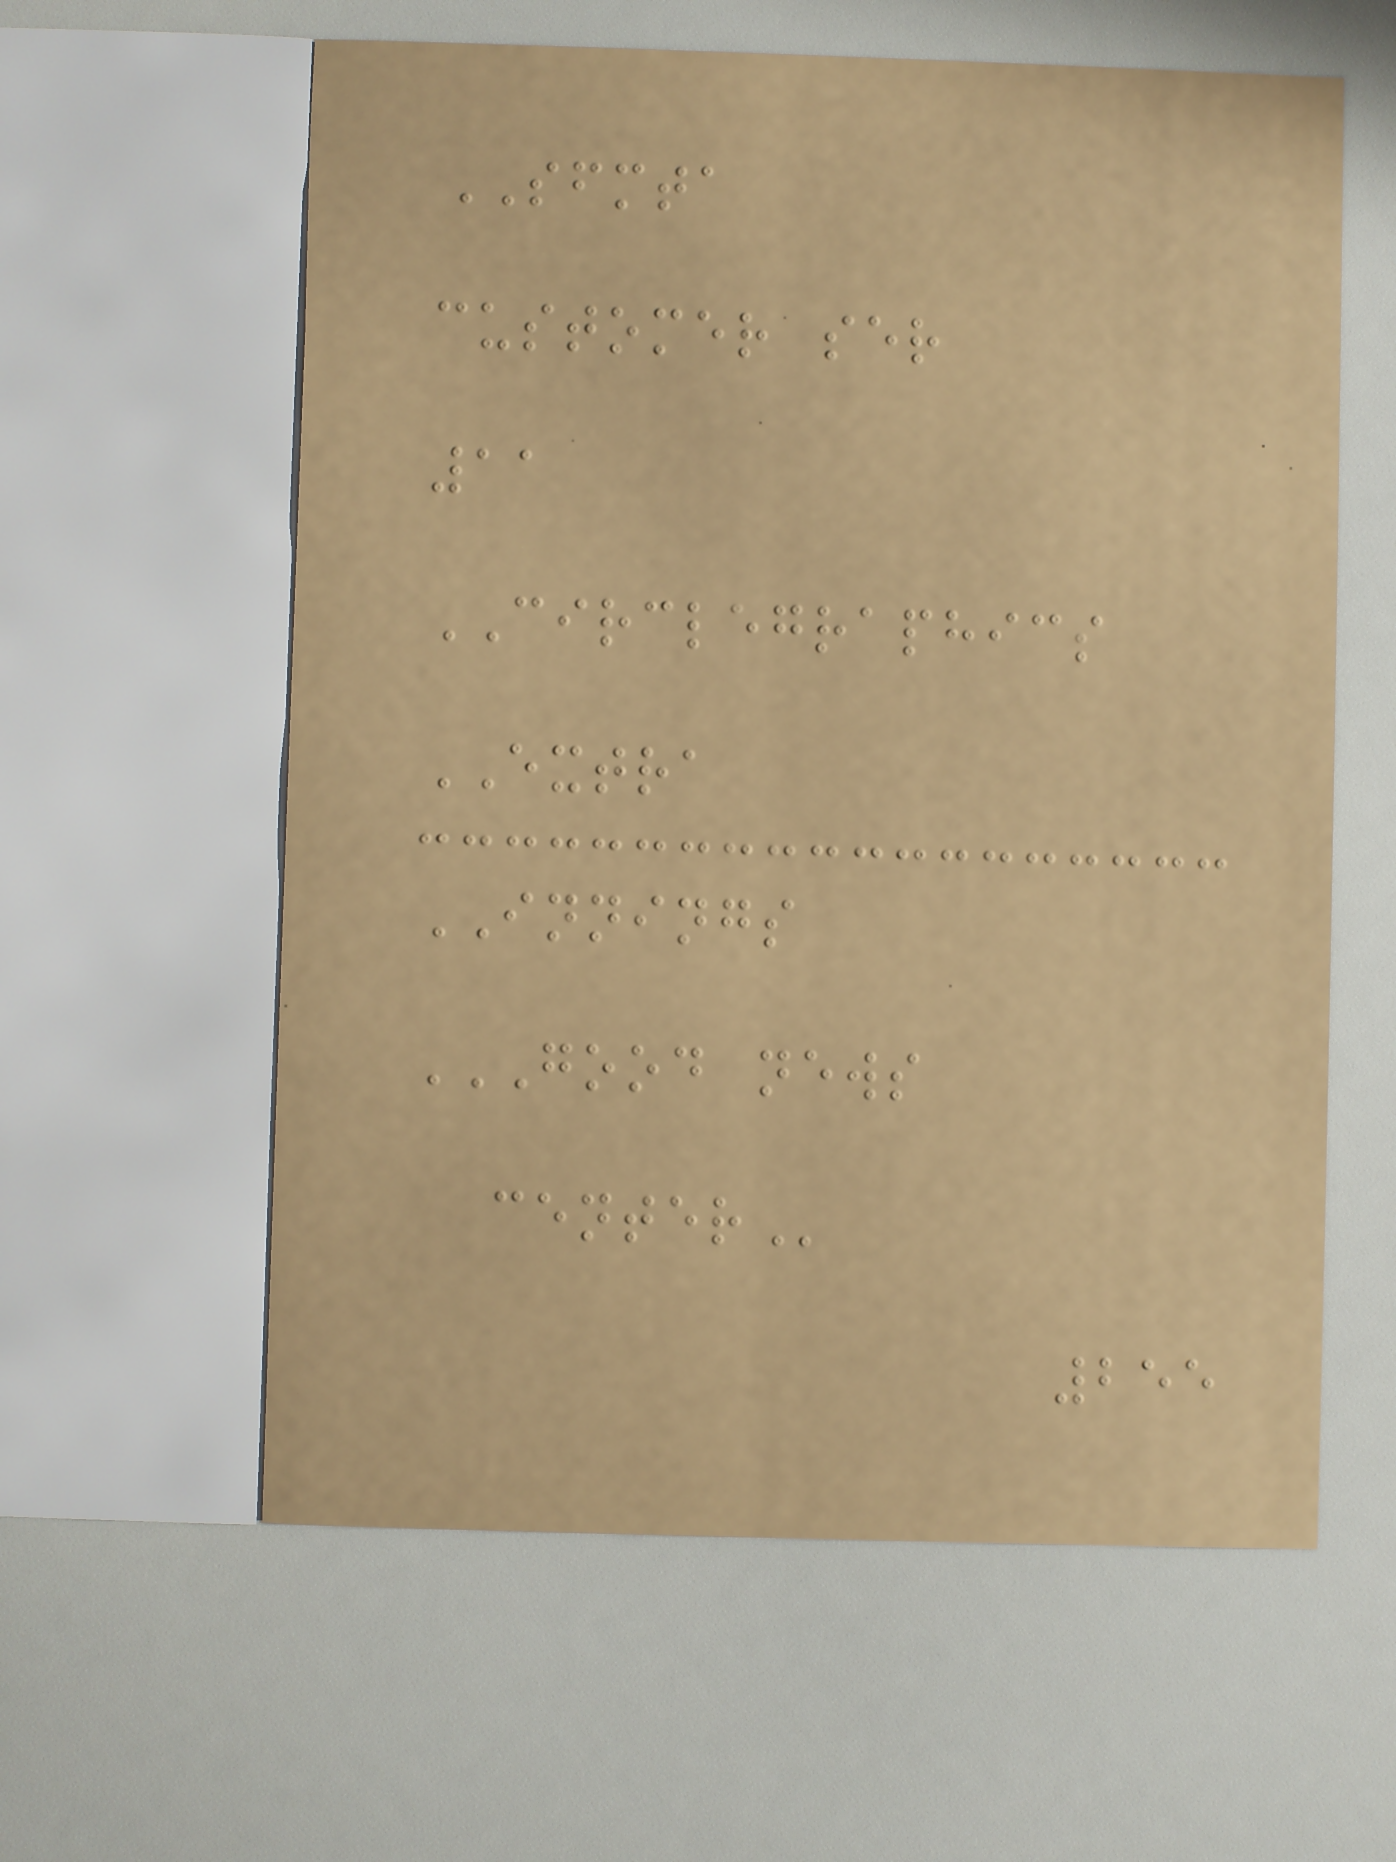SFMTA
customer ser
11
CIRCLEGRAPHICS
EXTRA
INNINGS
GOOD NEWS
CENTER
255
